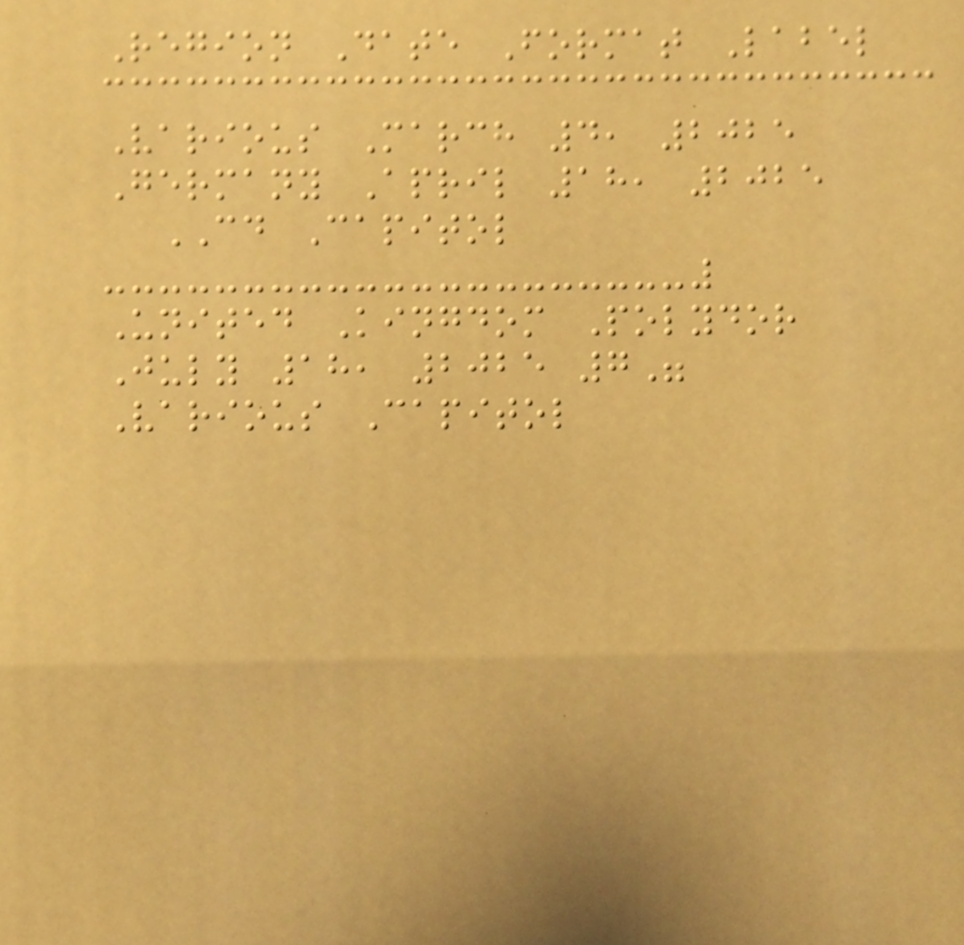Region Date Format Label
Various March 4, 2025
Germany April 18, 2025
CD Capitol
United Kingdom Polydor
July 18, 2025 7"
Various Capitol
